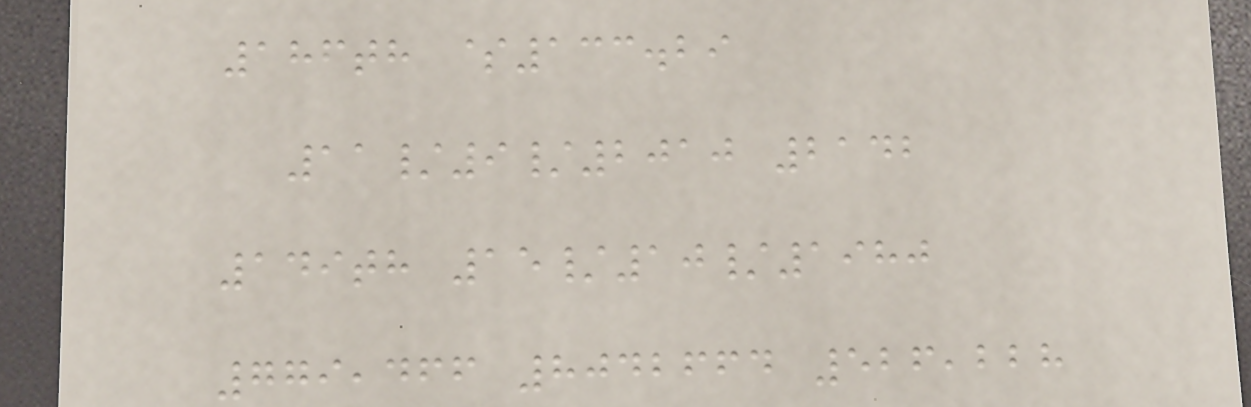186th $133.29
11/9/2010 2142
149th 15/10/1980
779,466 8042664 526,228
